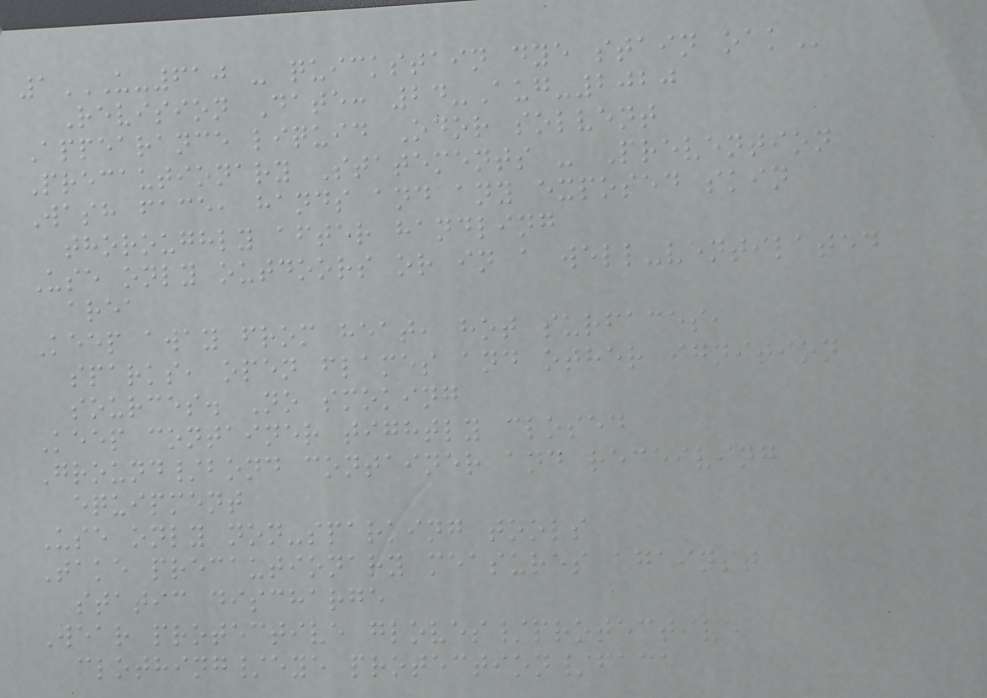1U-610 - QUICKSTAIN DYE STAIN OAK
Revision Date: 24-Aug-2020
Appearance liquid Odor solvent
Precautionary Statements - Prevention
Wash face, hands and any exposed skin
thoroughly after handling
Use only outdoors or in a well-ventilated
area
Keep away from heat, hot surfaces,
sparks, open flames and other ignition
sources. No smoking
Keep container tightly closed
Ground/bond container and receiving
equipment
Use only non-sparking tools
Take precautionary measures against
static discharge
Wear protective gloves/protective
clothing/eye protection/face
